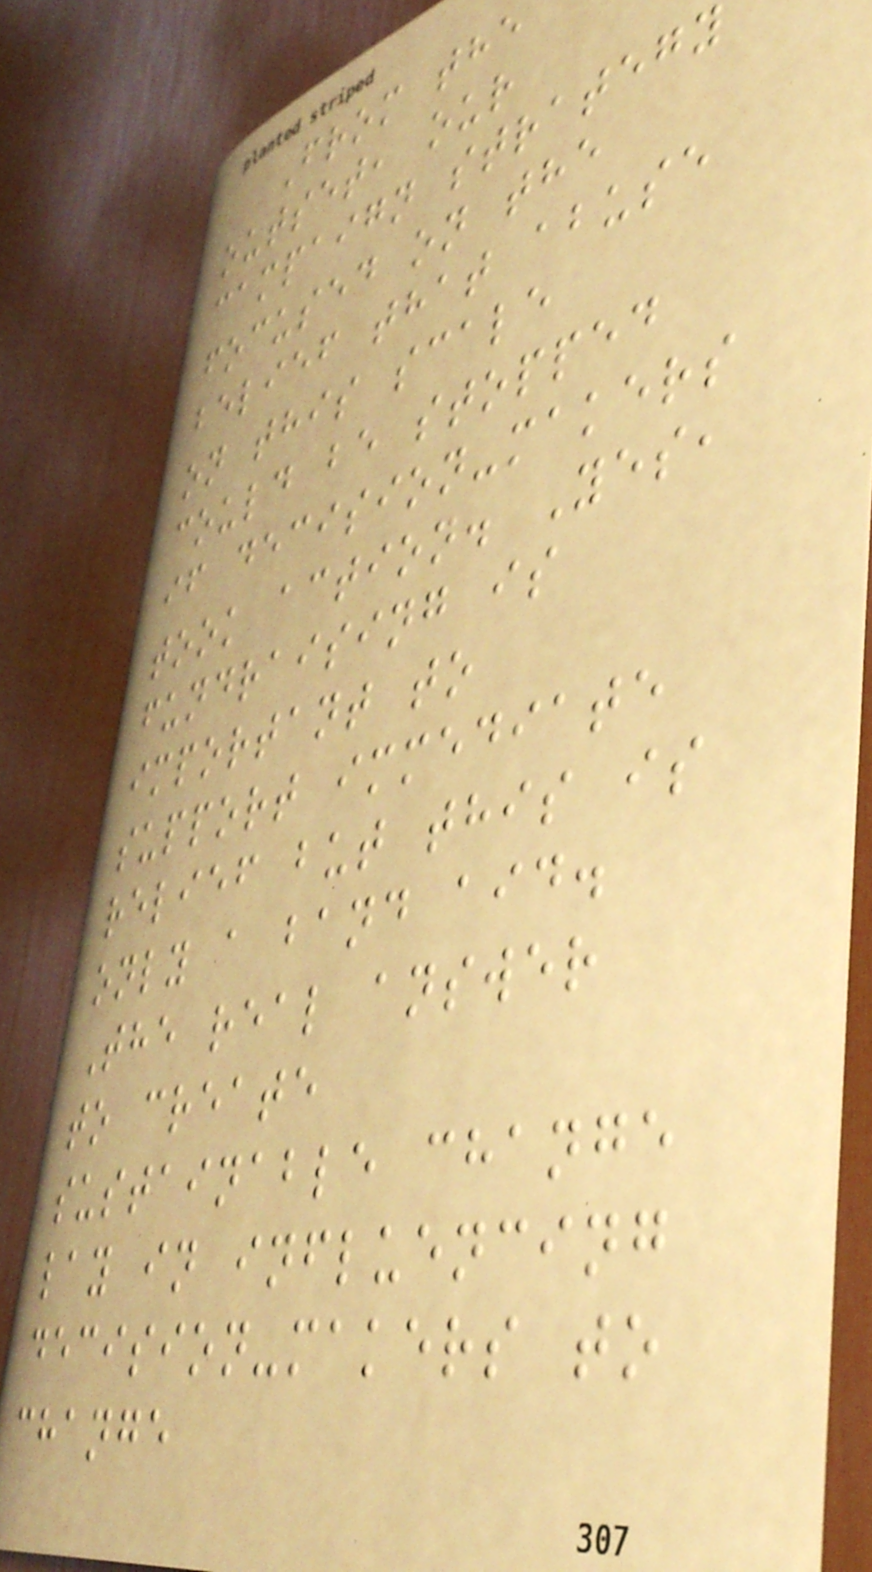From the
outset, our
campaign strategy
focused on the
belief that abuse
on this scale
could be stopped
if decision-makers
took action. Yes,
fundraising is
important to
support immediate
relief but this is
only a band aid.
The real answer
to create
sustainable change
lay in influencing
decision-makers to
change
